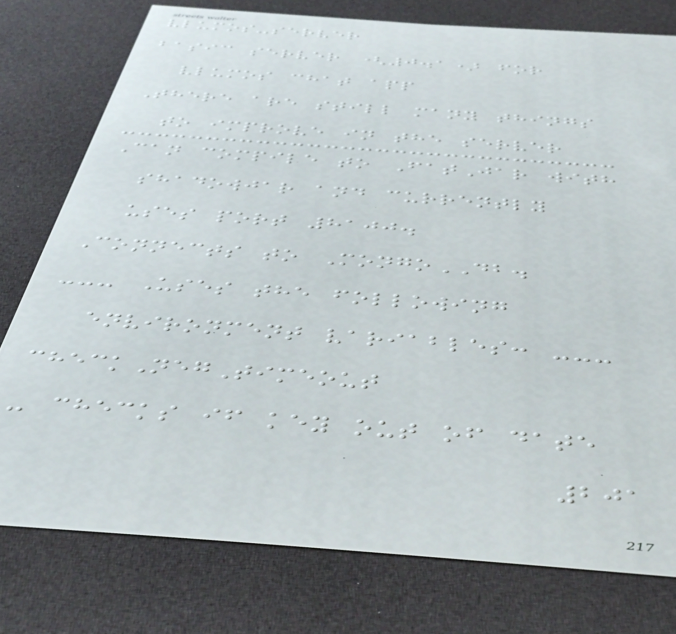vlumos-server
basic server (0.1) for
vlumos chat app
There are still many things
to improve in the server
Can compile to FatJar with
shadowjar and currently
uses port 8100.
Connects to MongoDB.
--- Uses the following
environment variables: ---
checkNegTimeout
- checks if key out of date
201
